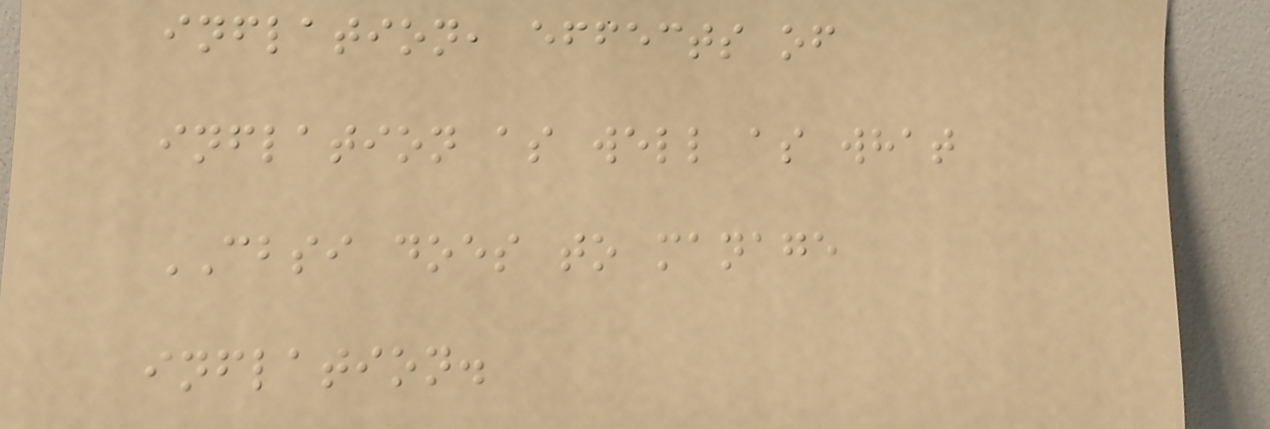inflation, effects of
inflation as well as what
CBSI does to manage
inflation.
